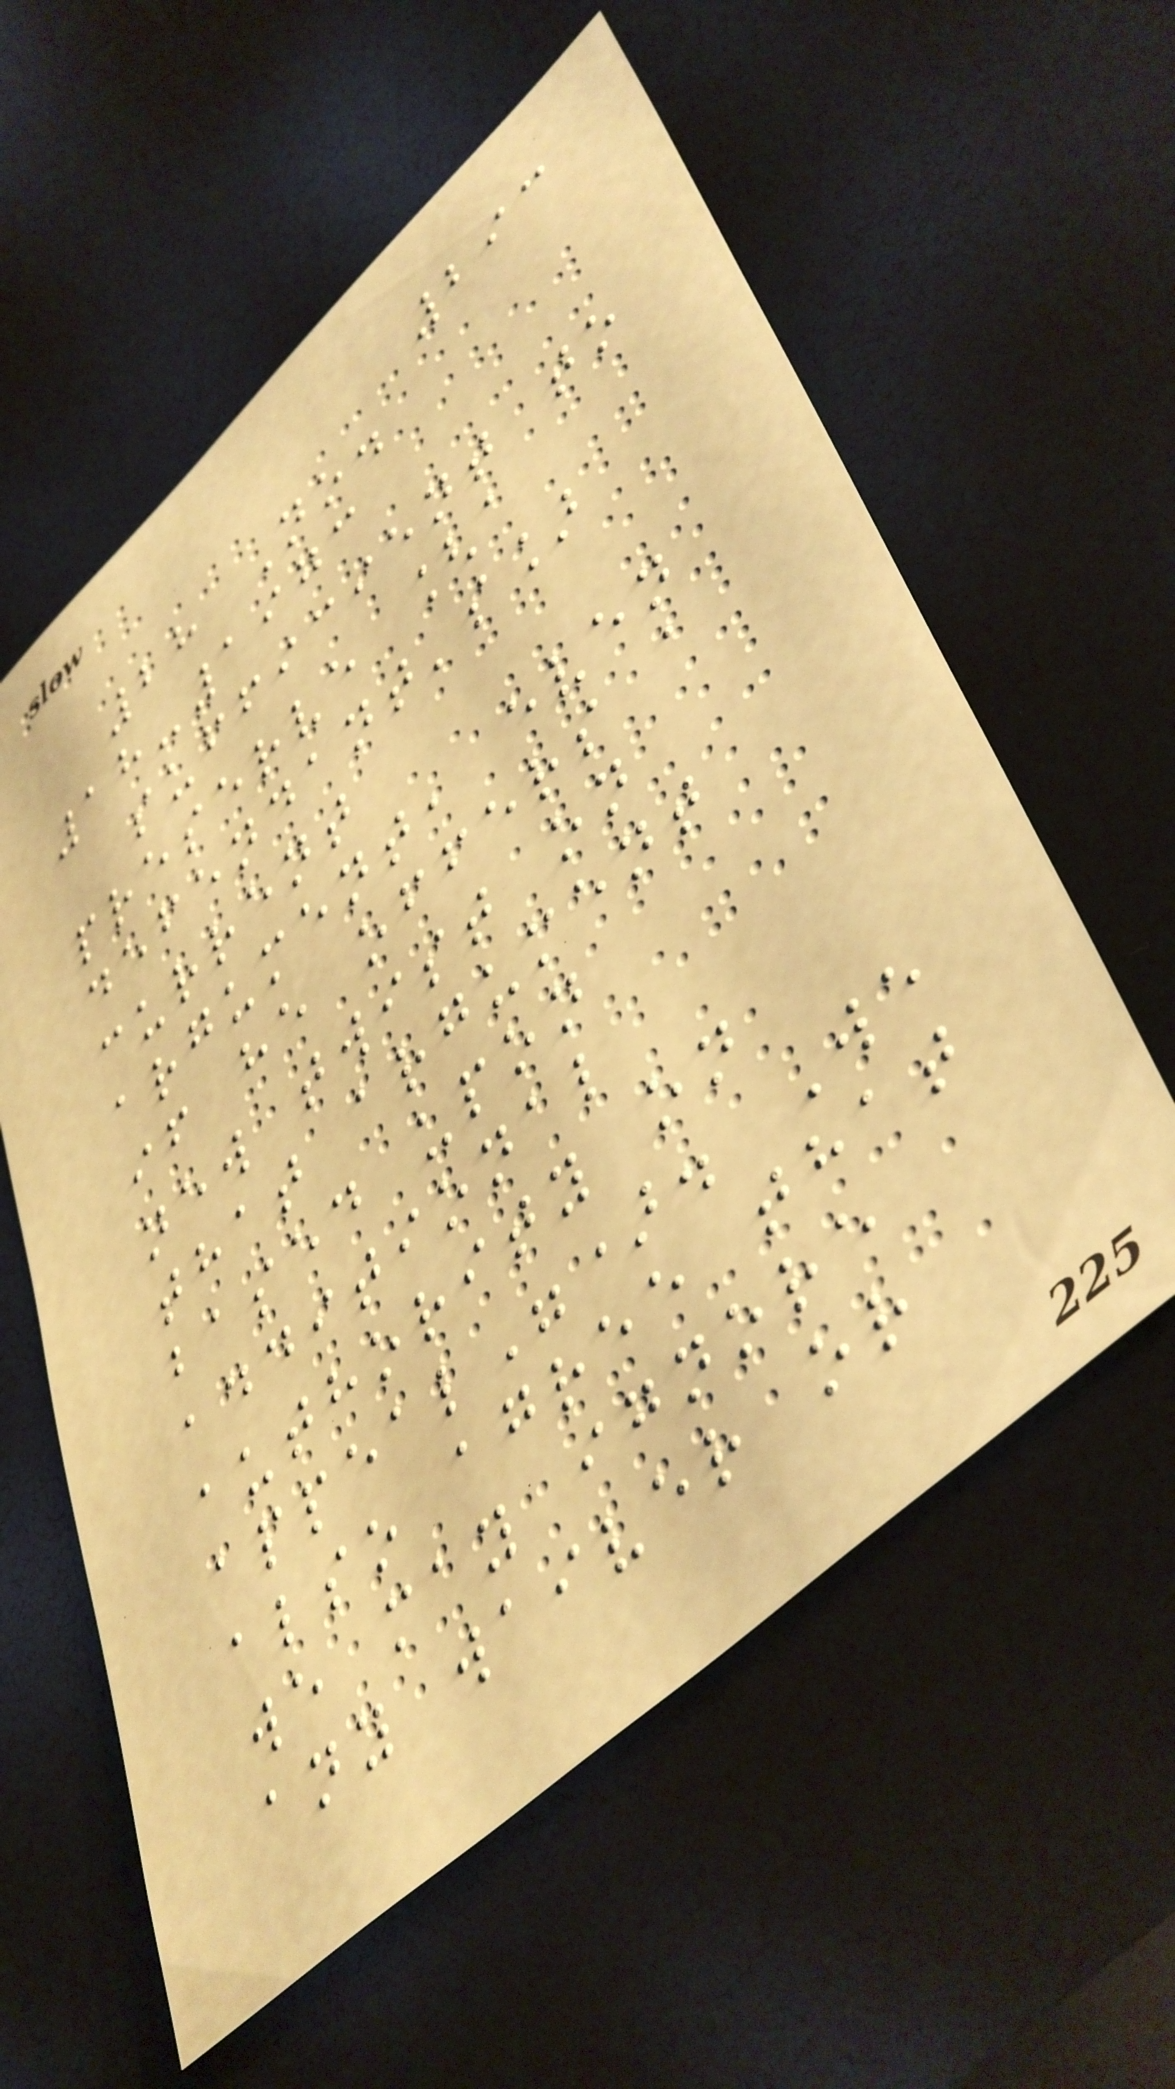293
28 No.
18-1973
sufficient to
preserve [a
defendant's]
current
argument, even
if he offers a
new twist on
that argument
based upon
additional
authority on
appeal"). We
also agree that
we may ignore
any waiver or
